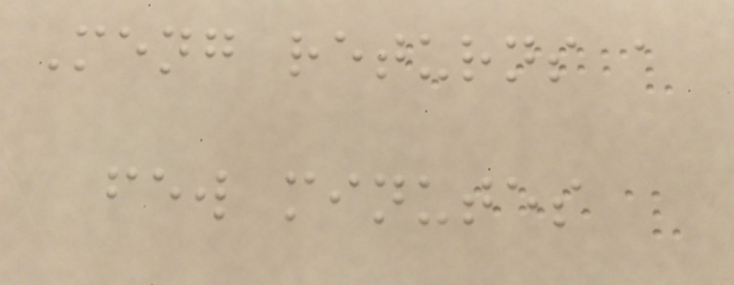Meng returns a
few minutes
